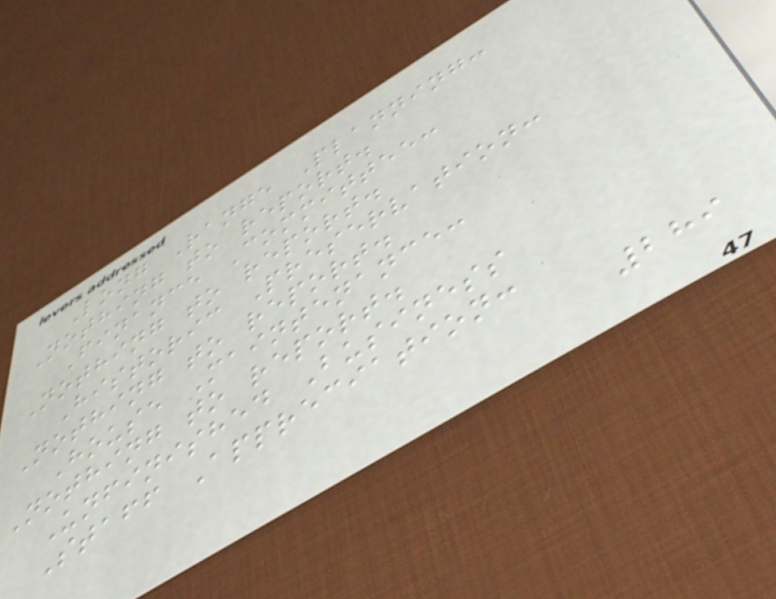Long Range Planning:
Nothing to report.
Finance Committee:
Nothing to report.
Historic Preservation:
Nothing to report.
House Maintenance:
Nothing to report.
Unfinished Business
Staff Appreciation:
289
